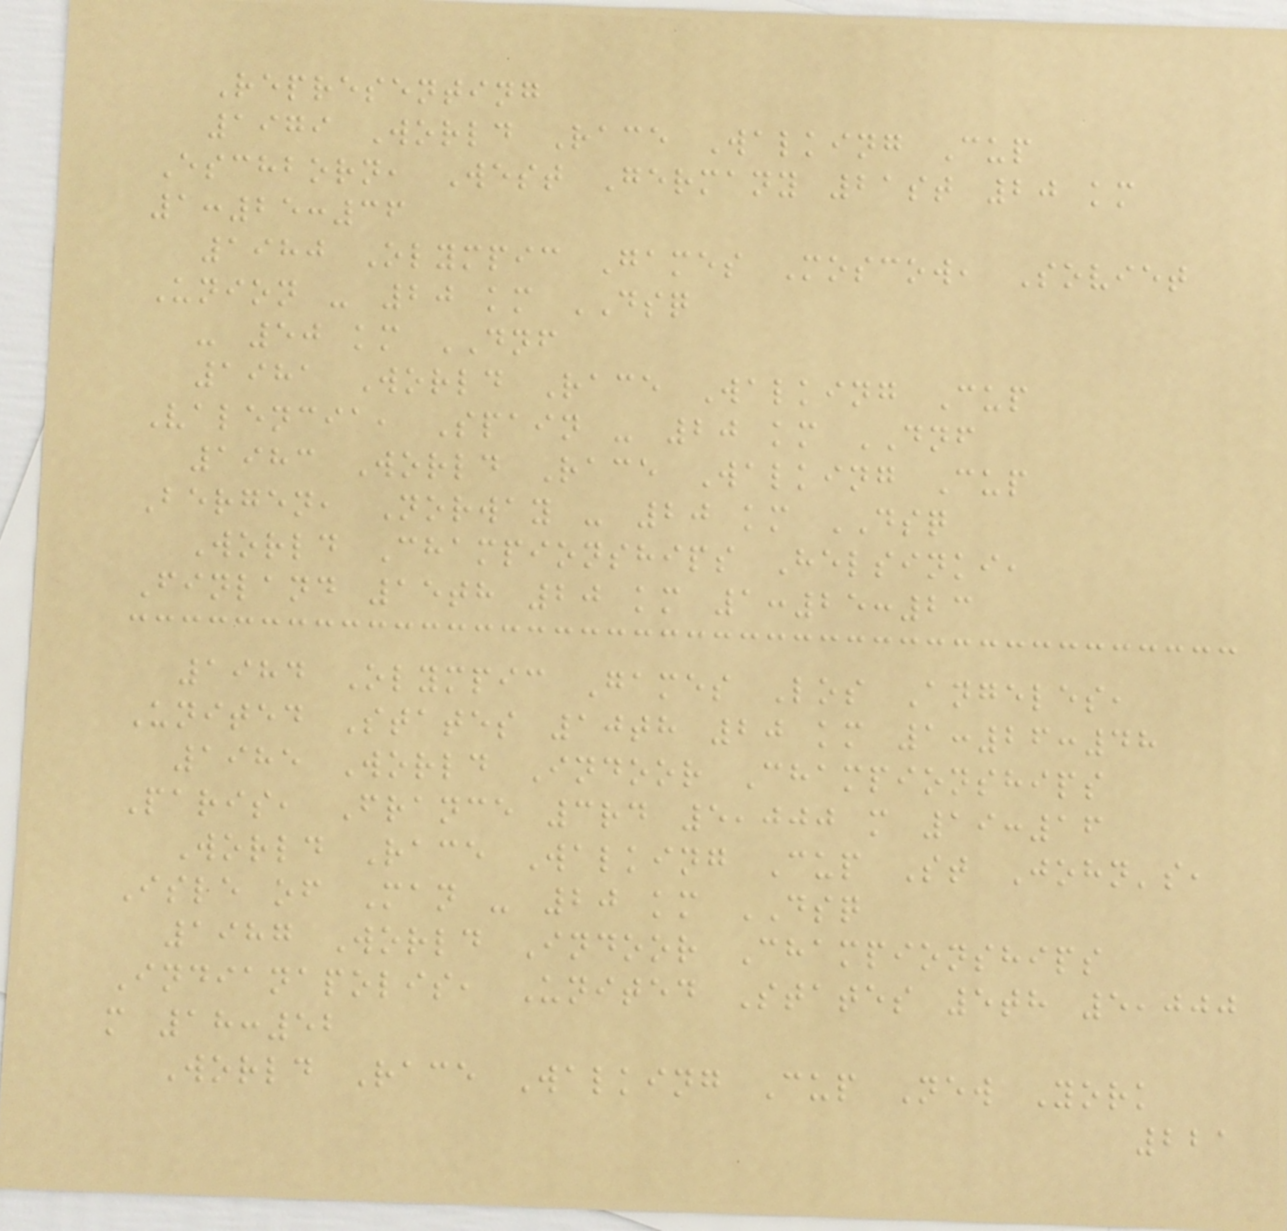Representing
1979 World Race Walking Cup
Eschborn, West Germany 21st 20 km
1:25:36
1980 Olympic Games Moscow, Soviet
Union - 20 km DSQ
- 50 km DNF
1981 World Race Walking Cup
Valencia, Spain - 20 km DNF
1983 World Race Walking Cup
Bergen, Norway - 20 km DSQ
World Championships Helsinki,
Finland 15th 20 km 1:25:23
1984 Olympic Games Los Angeles,
United States 10th 20 km 1:26:48
1985 World Indoor Championships
Paris, France 3rd 5,000 m 19:16
World Race Walking Cup St John's,
Isle of Man - 20 km DSQ
1987 World Indoor Championships
Indianapolis, United States 5th 5,000
m 18:52
World Race Walking Cup New York
221
